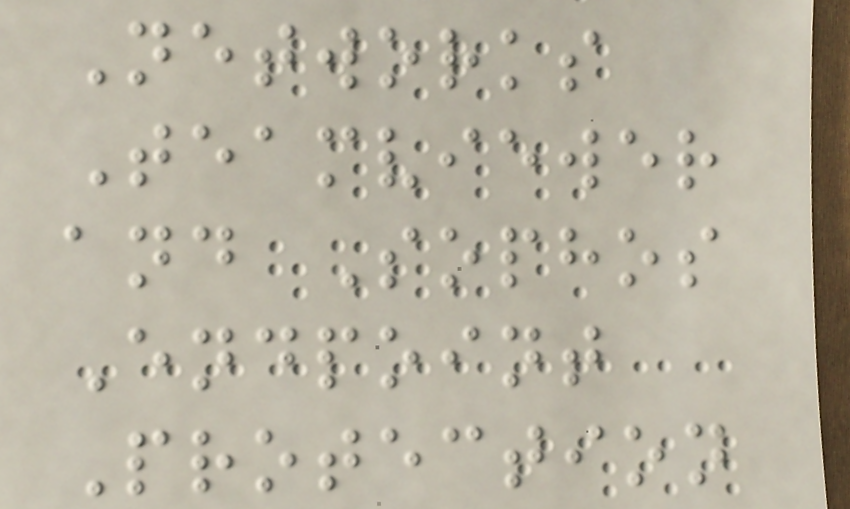Networks
Teamviewer
and Sophos
Endpoint
Protection
